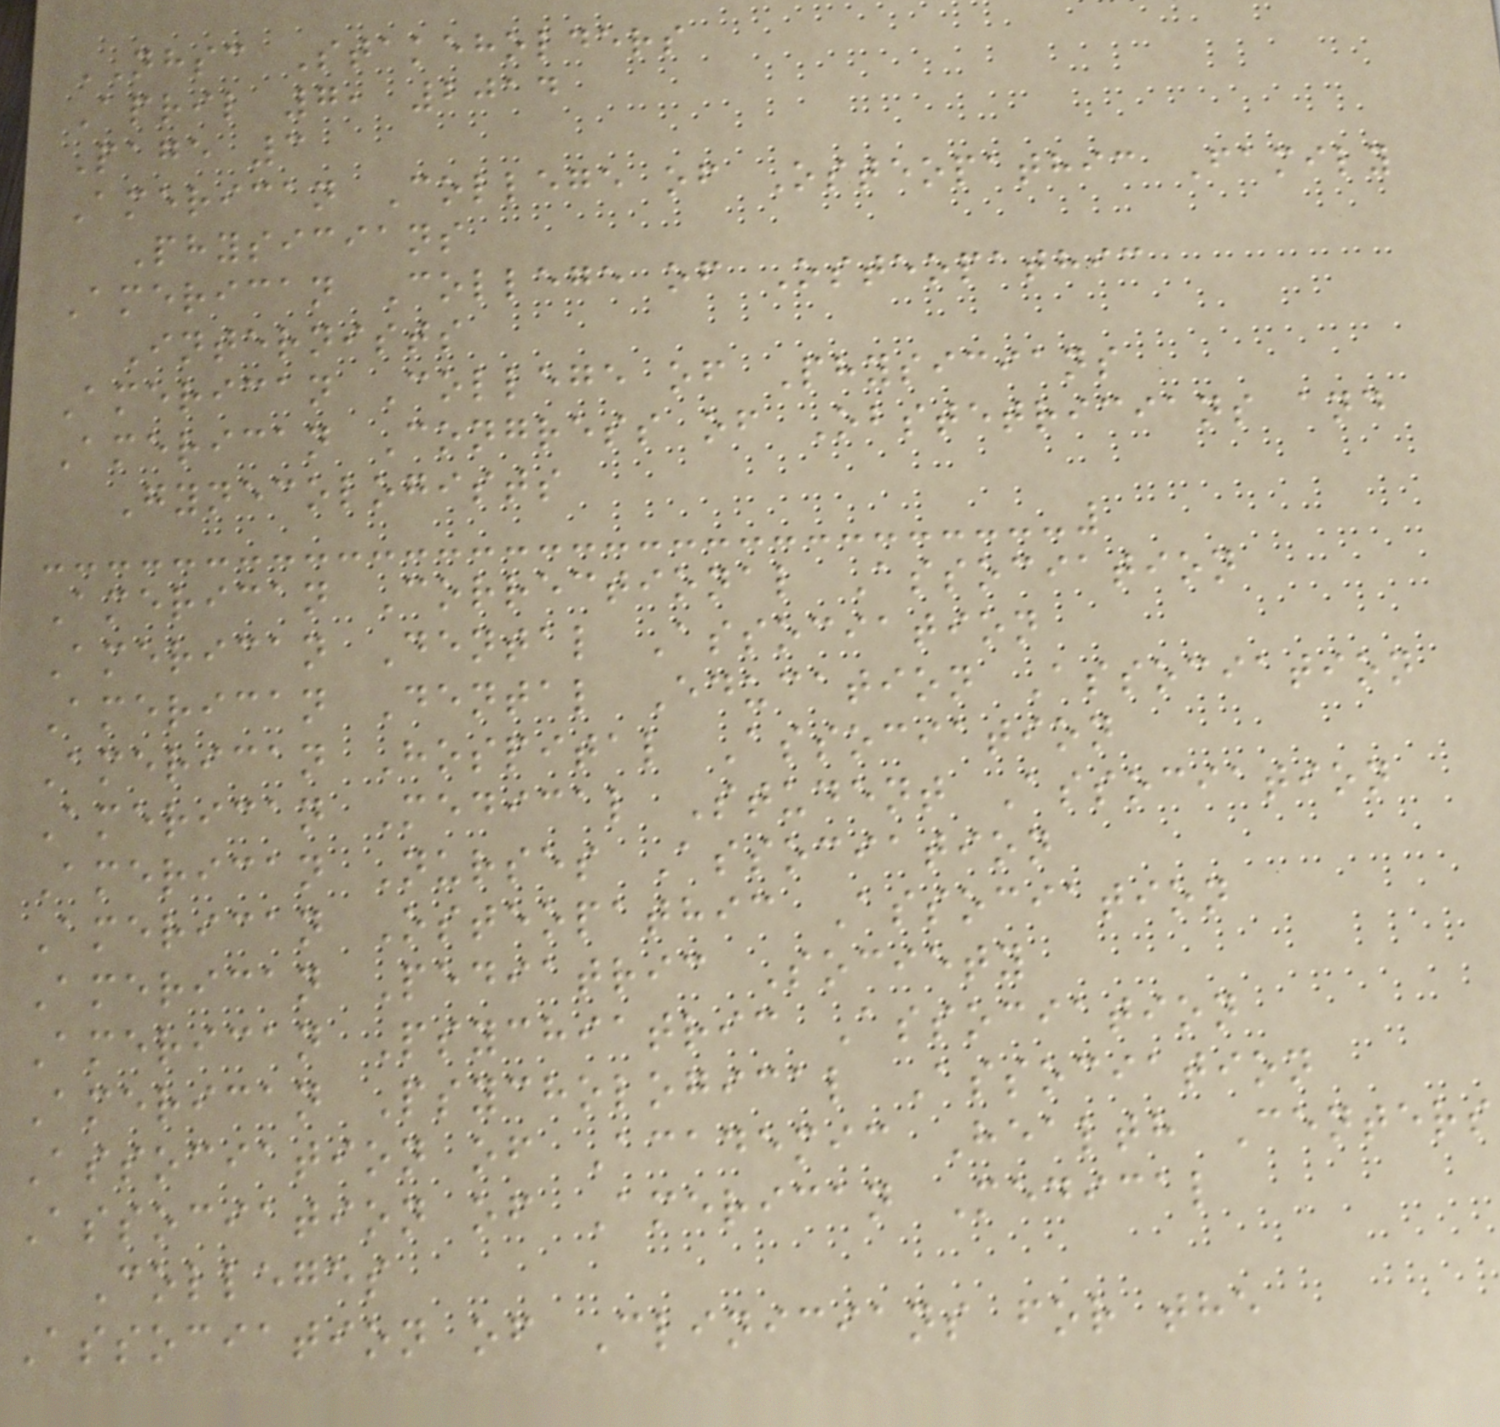NHSC Stakeholders
April 7, 2014
Page 3
American College of Osteopathic Family
Physicians
American College of Osteopathic
Internists
American College of Physicians
American Congress of Obstetricians and
Gynecologists
American Correctional Association
American Dental Association
American Dental Education Association
American Hospital Association
American Medical Student Association
American Nurses Association
American Osteopathic Association
American Pediatric Society
American Psychiatric Association
American Psychological Association
Association of Academic Health Centers
Association of American Medical
Colleges
Association of Clinicians for the
